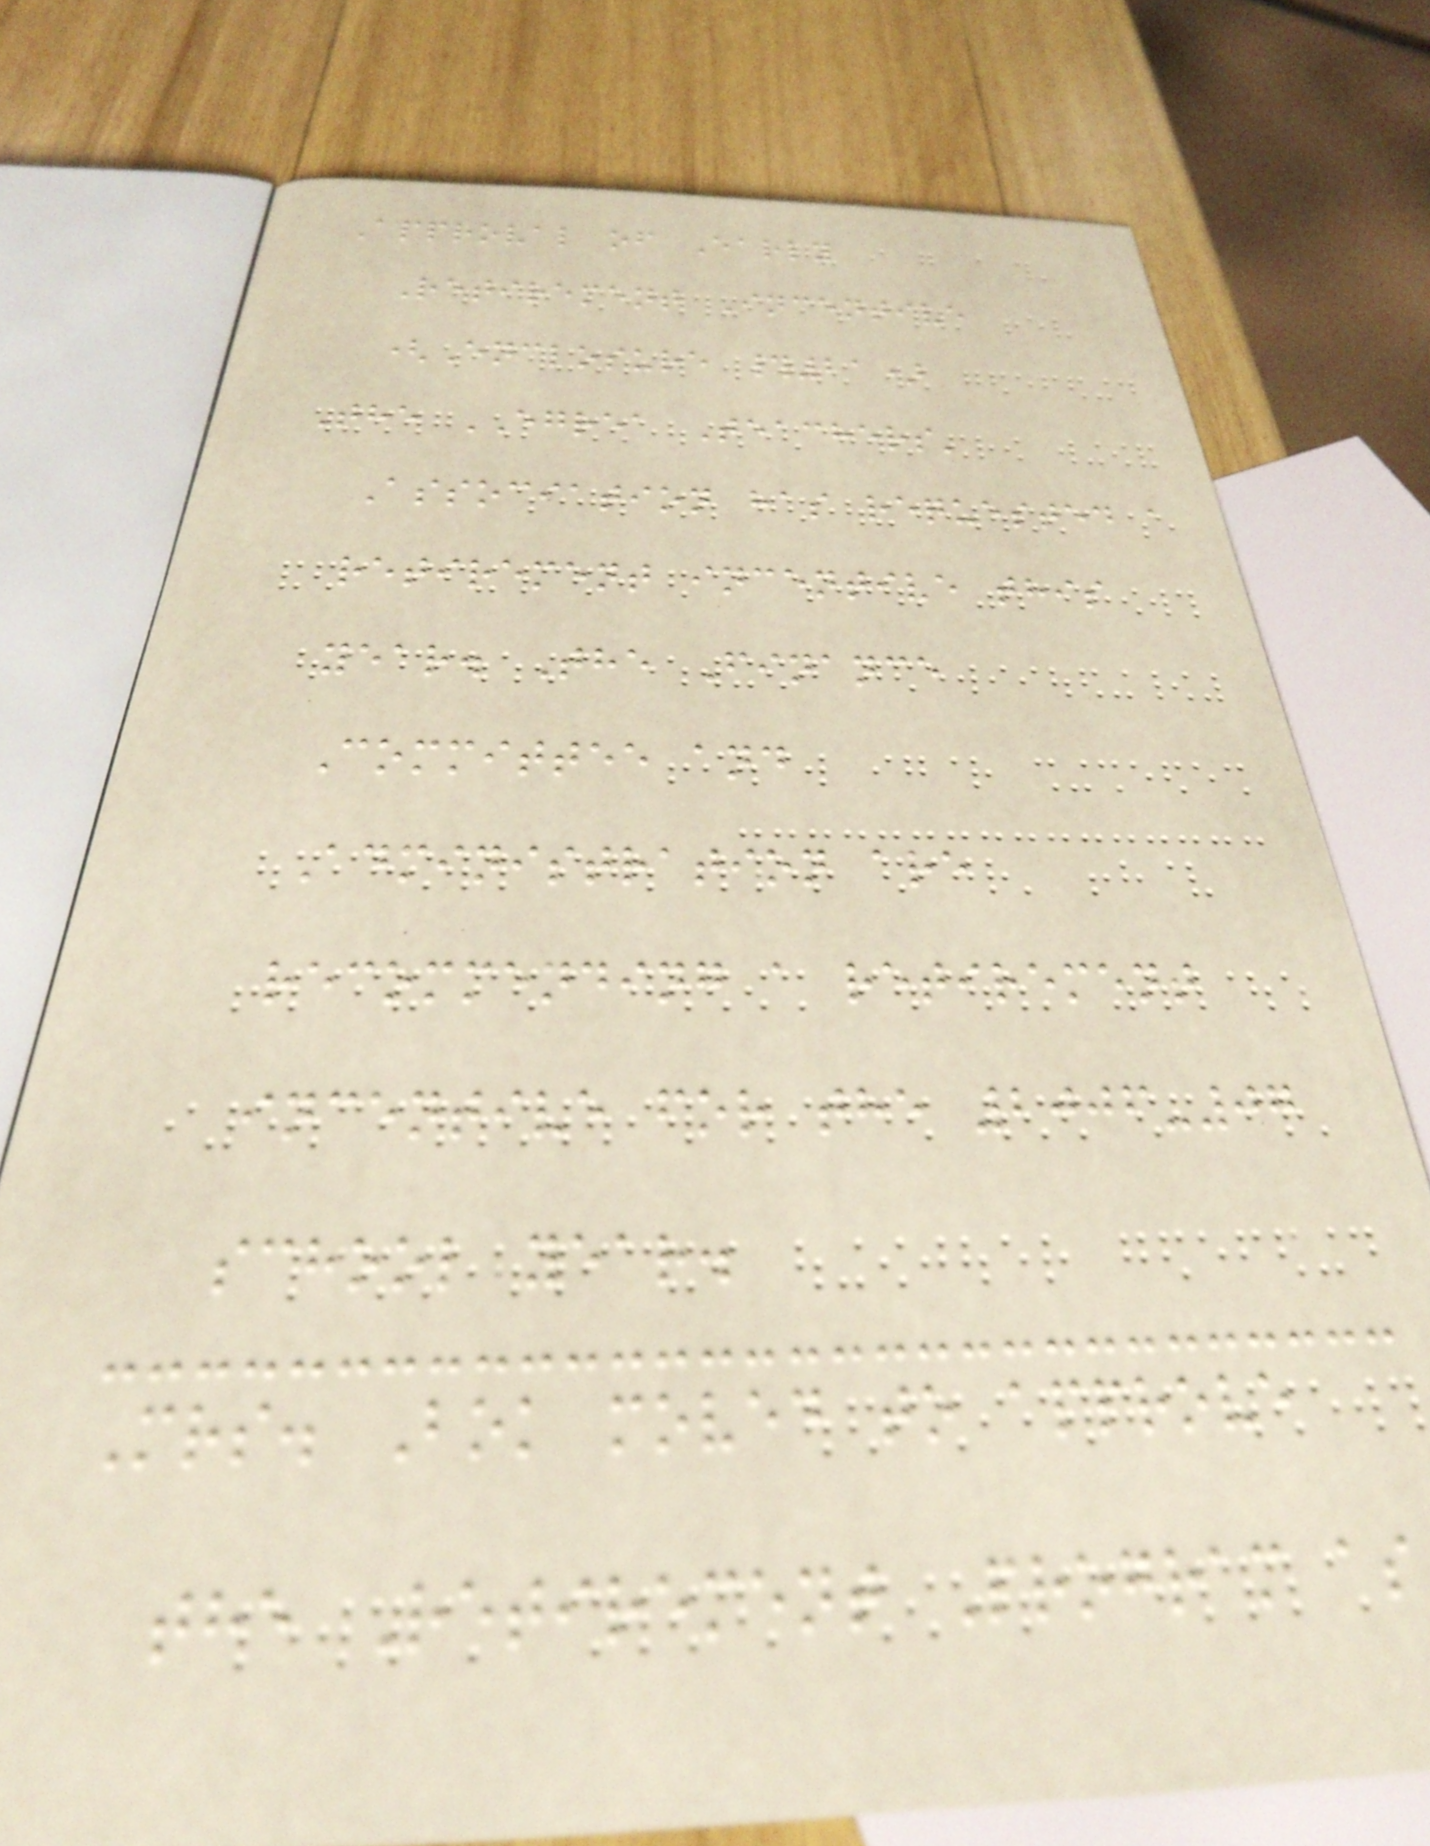Approval of Early
Retirement Incentive
(Enclosure #21)
The EGREA Teachers'
Association has requested a
retirement incentive this
year. The Finance
Committee and
Administration are
recommending a retirement
incentive for the 2006-07
school year.
Mrs. Bok moved to approve
the Retirement Program as
